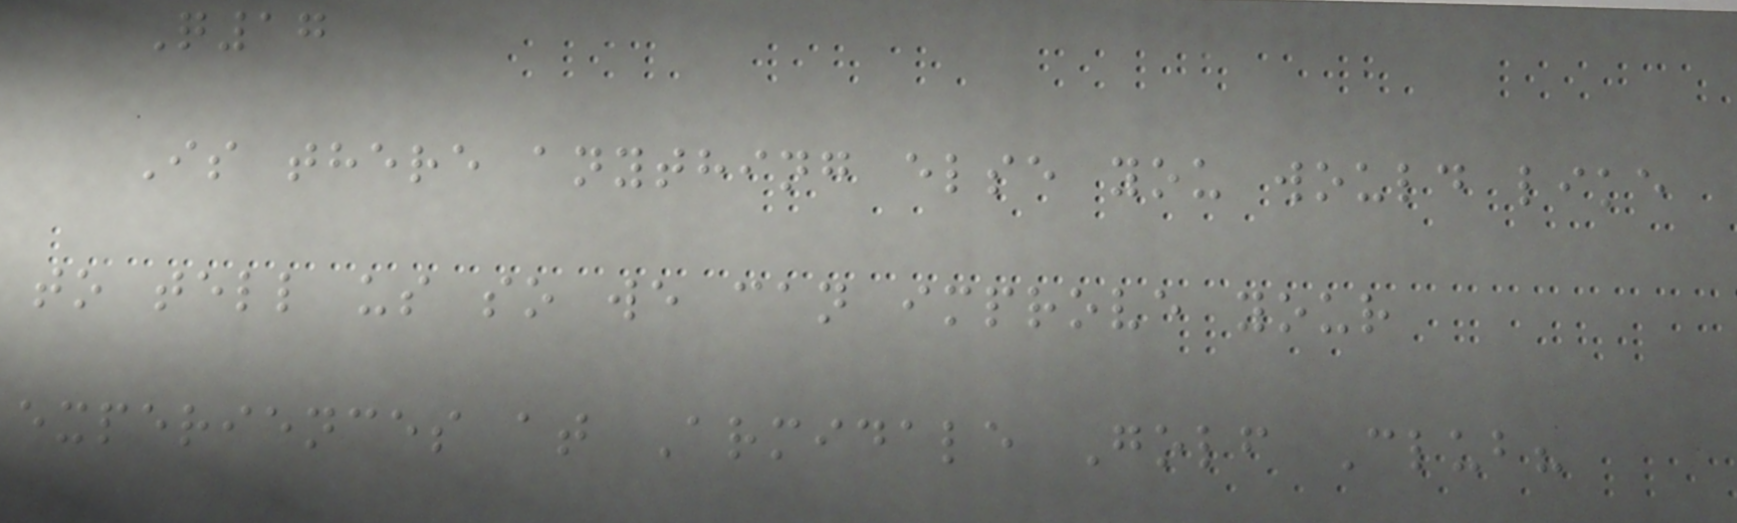Q17
Is there anything else you would like
to tell us so we can improve your
experiences at Armidale Golf Club?
